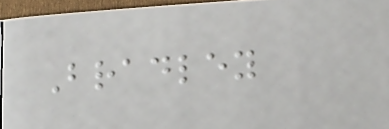Bradley
